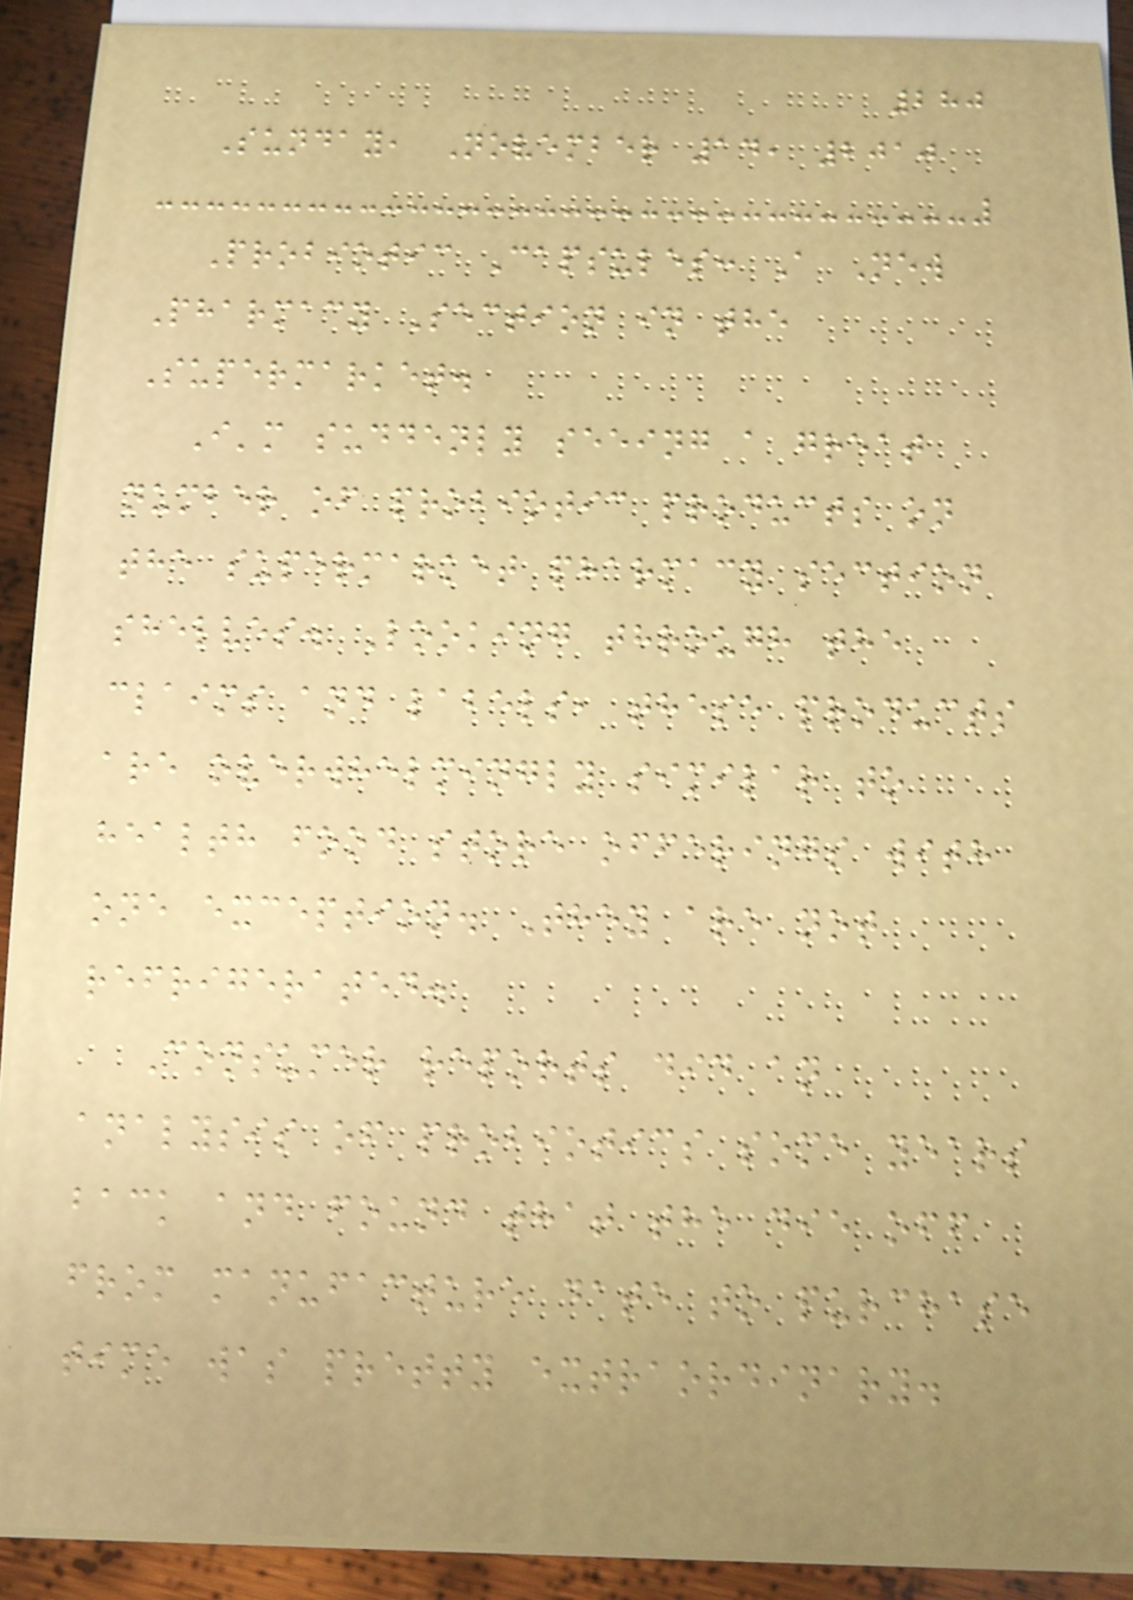280
Sunday, November 14, 2010
Probiotic Capsules: A New
Pharmacy Section in the
Supermarket.
I'm suddenly seeing a great
number of probiotic products on
the supermarket pharmacy section
shelves. Looking through the
claims and labels, these products
are overwhelmingly similar to
health food store offerings with
one exception. They are not
refrigerated.
Consumer reports did an
analysis of probiotics some years
back and found that the die off
from manufacture date to purchase
time was pretty extraordinary.
